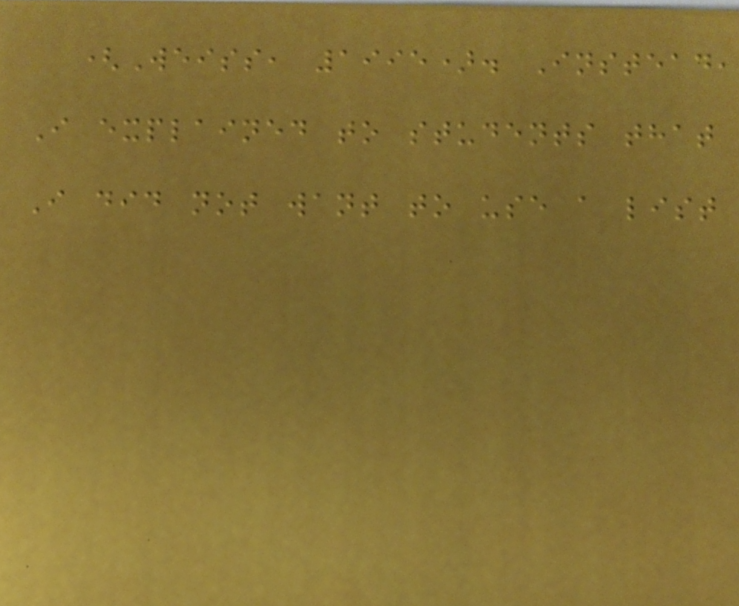(Weiss, 1995). Instead,
I explained to students that
I did not want to use a list
